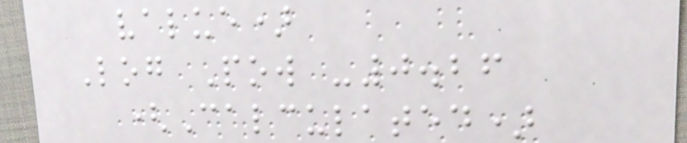value)
Log Pow -0.26
(Calculated)
